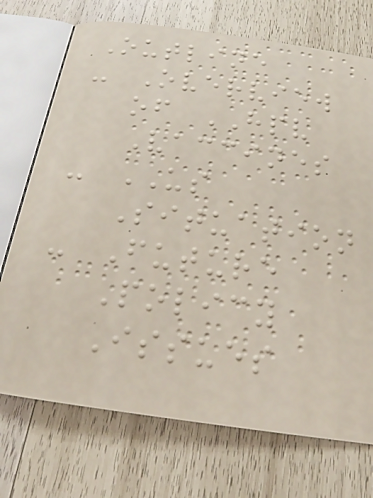Outline
- Overview
of HPV
Vaccines
- US
Situation
- Future
Policy
Issues
